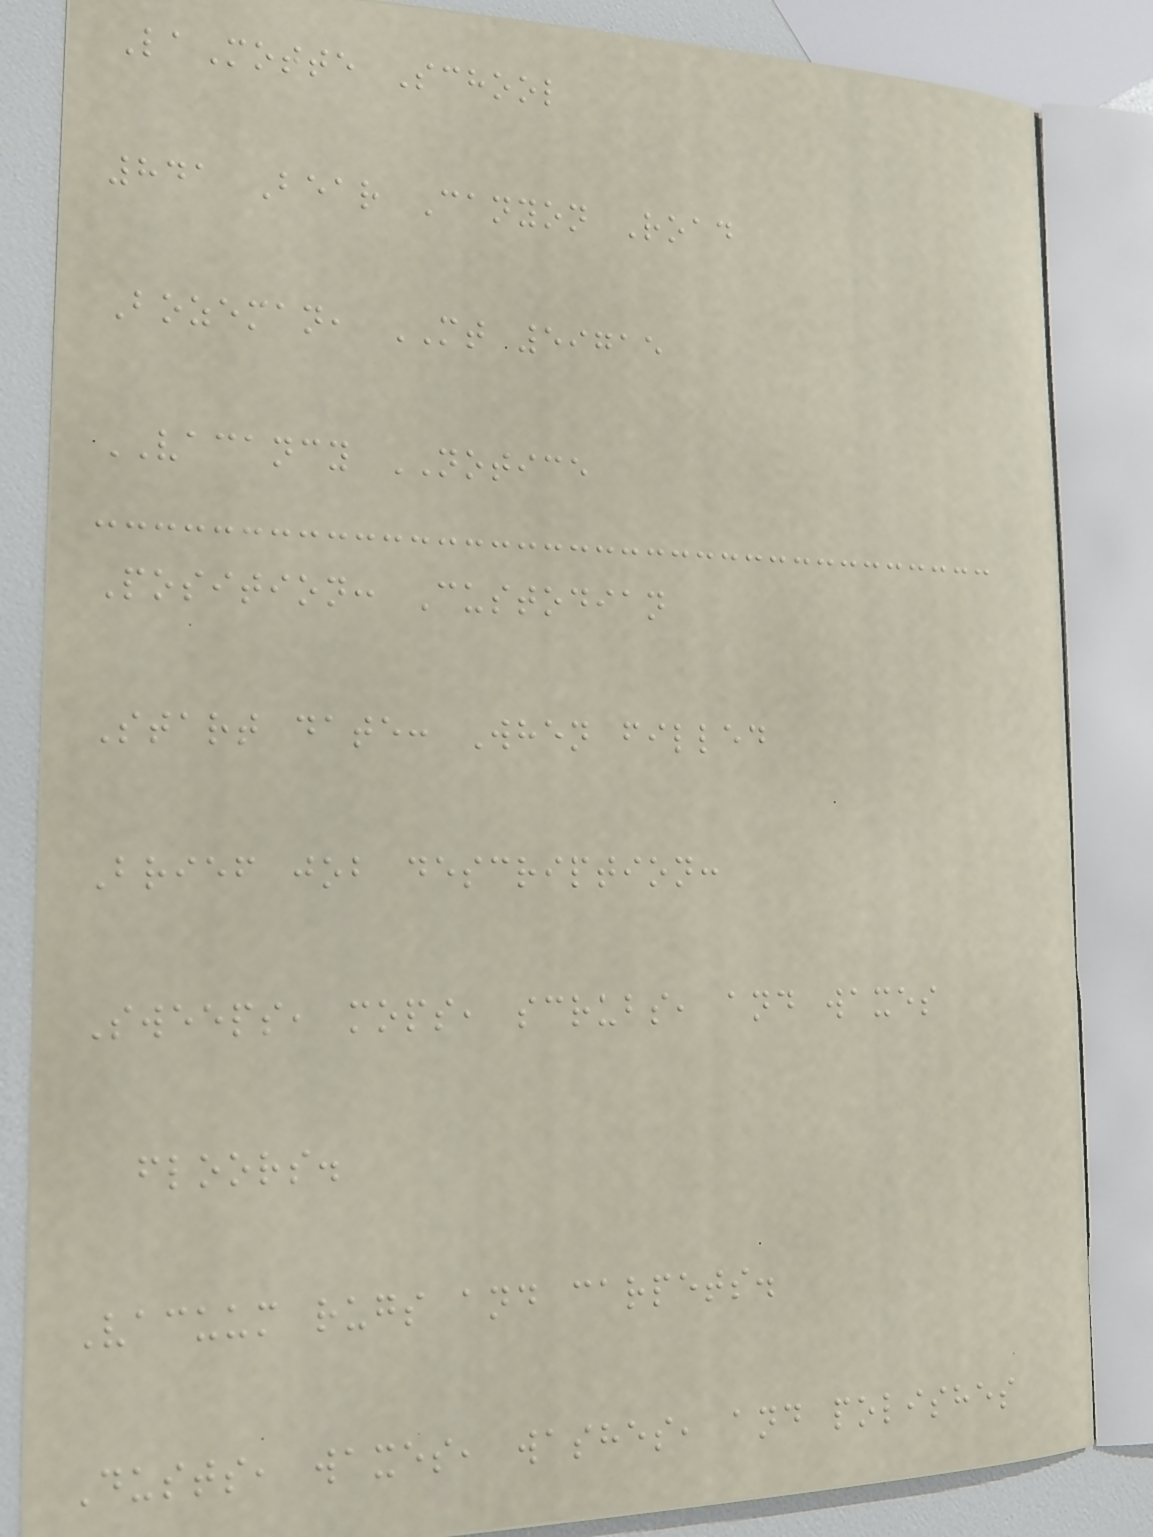LaMotte School
841 Bear Canyon Road
Bozeman, MT 59715
VACANCY NOTICE
Position: Custodian
Start date: When filled
Brief job description:
Sweeps, mops, scrubs, and waxes
floors.
Vacuum rugs and carpets.
Dusts, waxes, washes, and polishes
